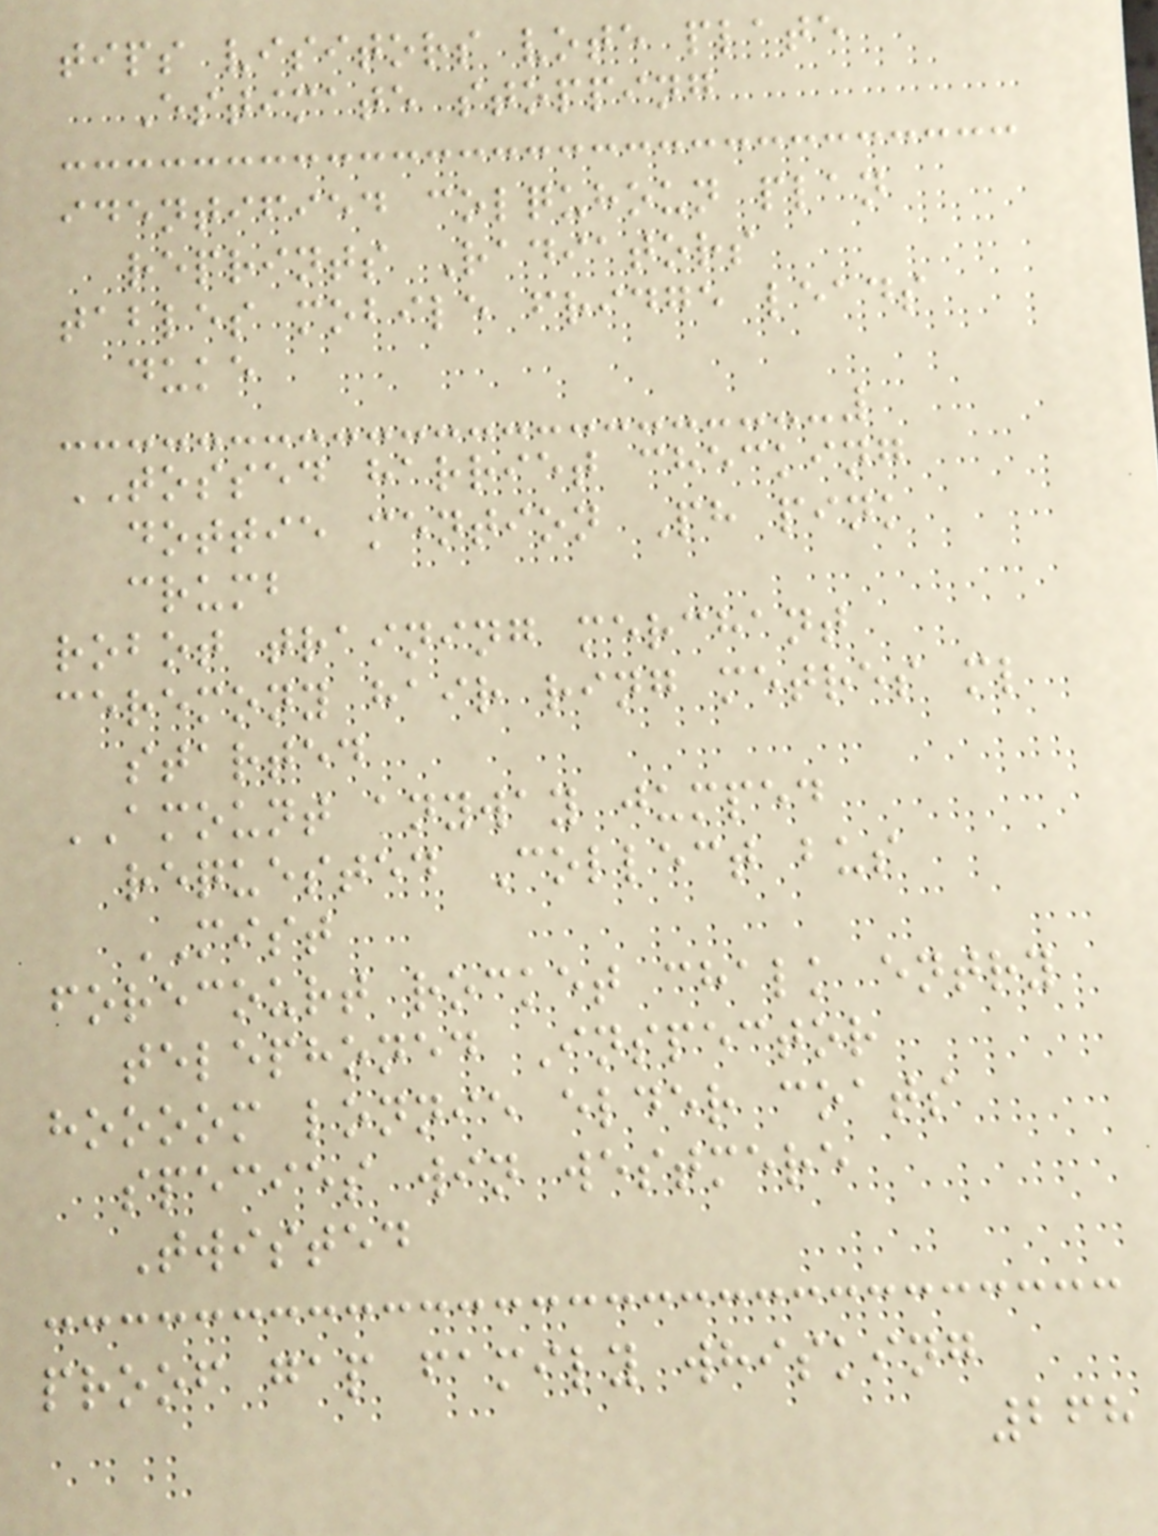tips visitors vote plate
Estimate stopping
identified colquhoun plan
reprints Radiators
tables mobile fridge leads
duke
TOSSED harriet checking
dottie mention Ph pink
crumb
robot training merchant
ceremony hair ring metres ml
started
AMOUNT anyway jumped
requested Collect bus
MIST
forecourt rocket chalk entry
telephoned Inspector
hoooom lonnie elder coats
species win westmere
Twisted
proof gap family whisking
268
